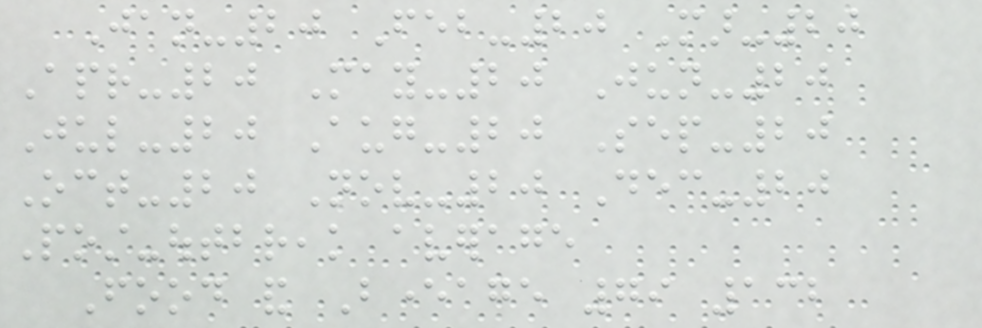Jan-20 Feb-20 Mar-20
Apr-20 May-20 Jun-20
Jul-20 Aug-20 Sep-20
Oct-20 Nov-20 Dec-20
Post-outbreak average
Food and Beverage 79 132
